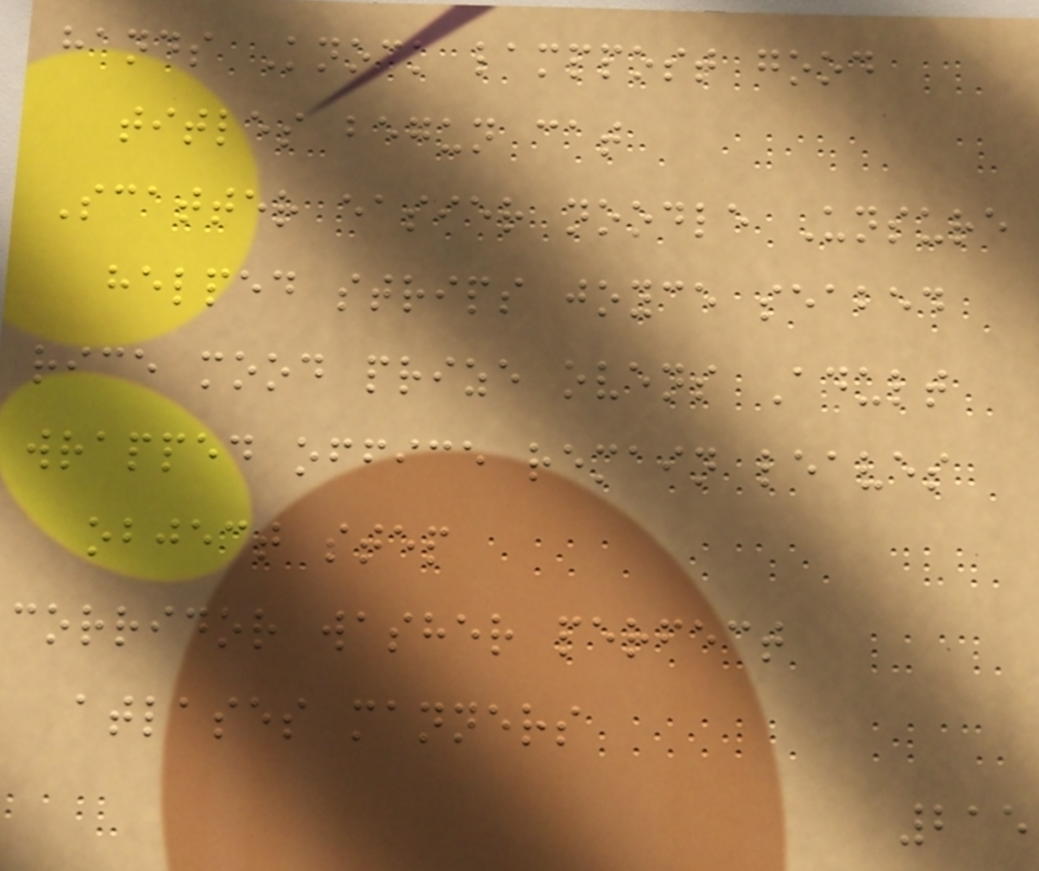hands Knock lamppost good
titles begun cat
Scatter easier noodle Unsure
helped strips joyce seabed
rice mood prize ovens Adult
wrapped office remain leaves
object step
corridor washer perfect
atlases manners
215
